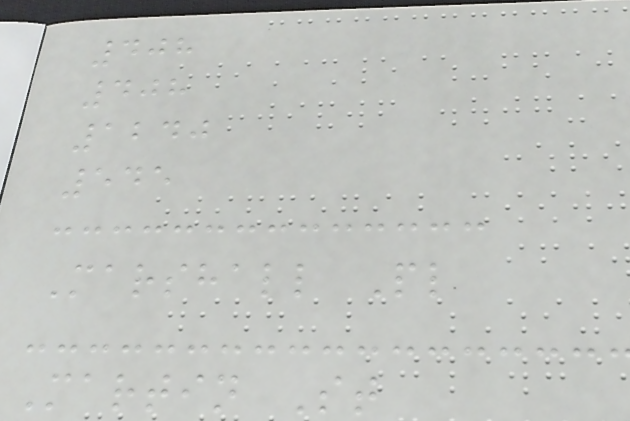408
408
1240
545
Marshall Pl
Martin St
